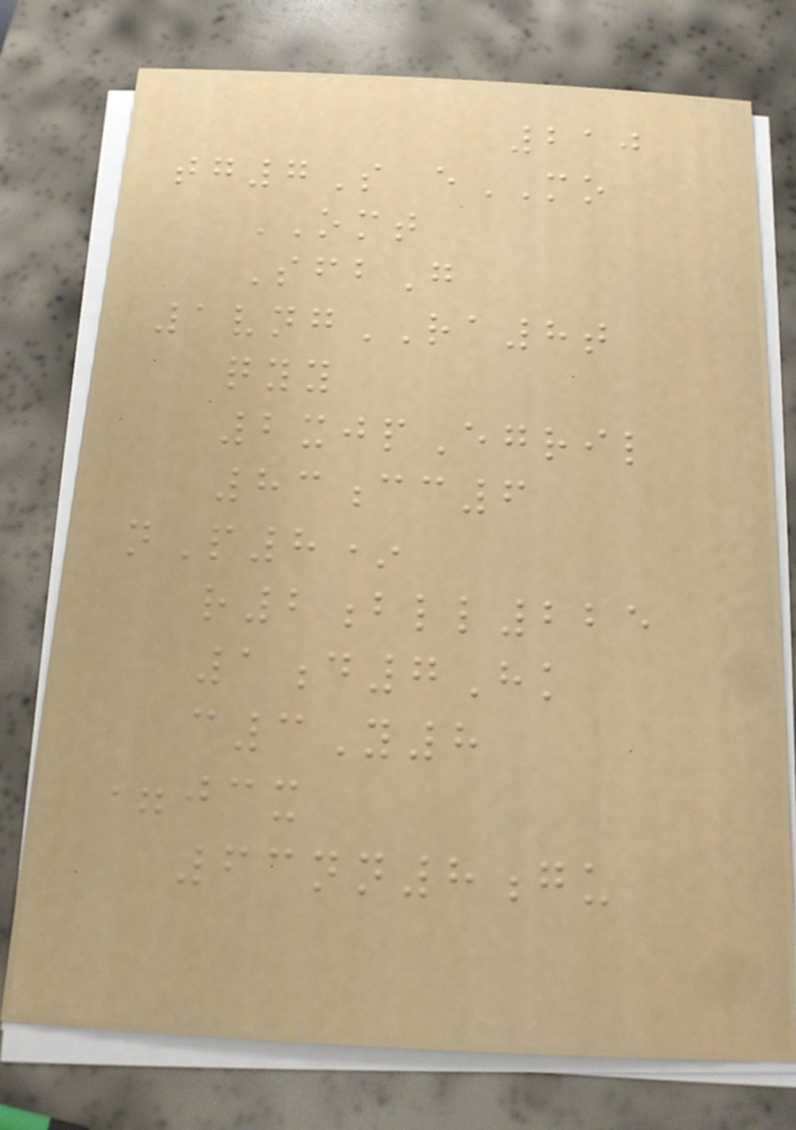210
tg7S eMO
OMT
SfbG
1vngRA8t
qyy
2xjpEgril
83cc6
nP8*
r2bll225
1d7Hk
c3Y8
=jcx
63nn8gu
